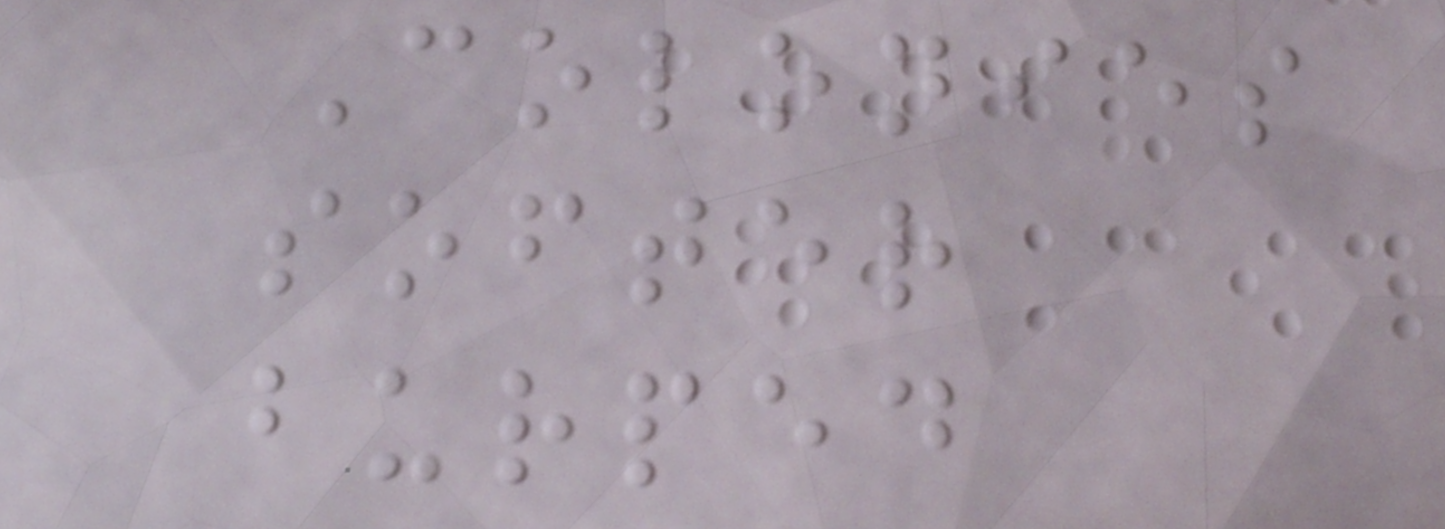Colonies
softer
burped
